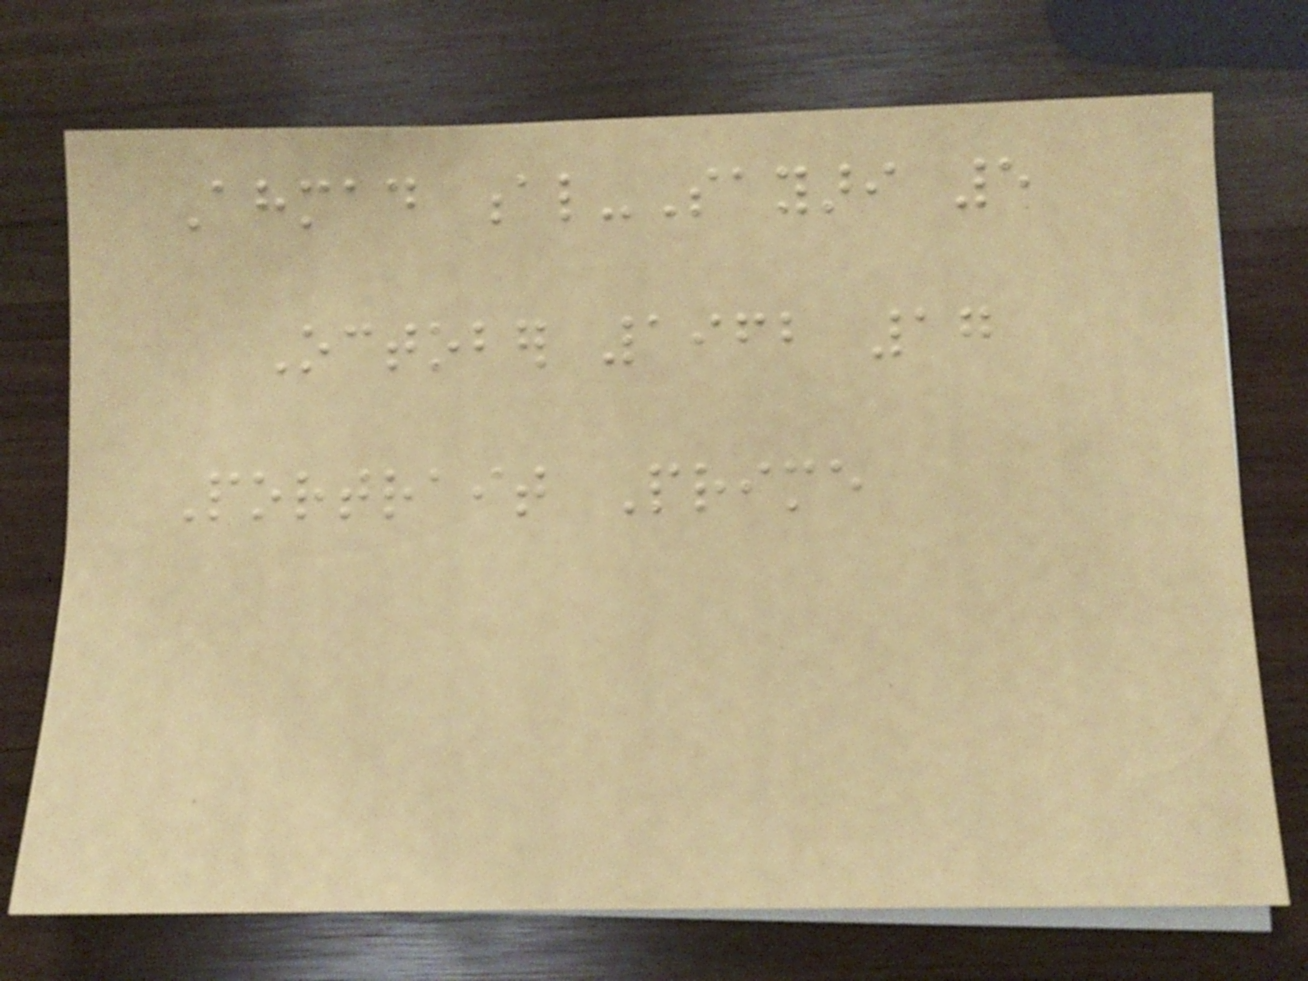Ahmad al-Sayari 5
October 1962 17
Portrait Prime
